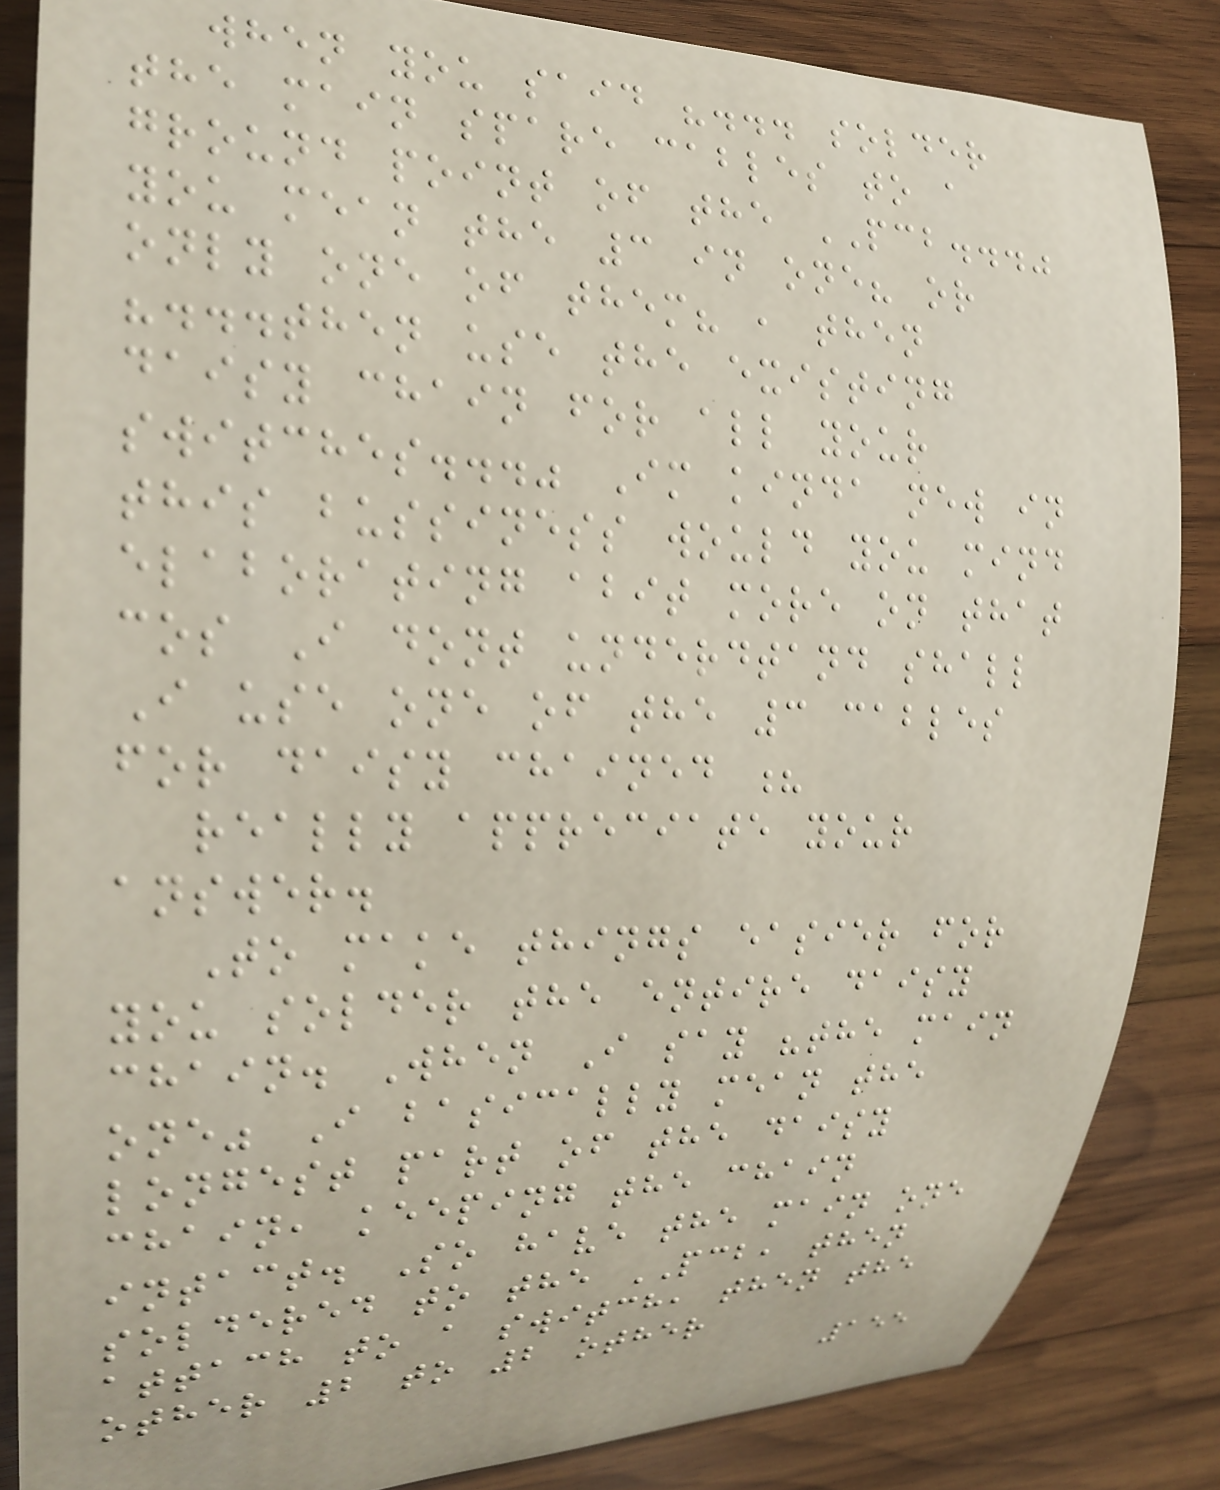when you said "... solder
the main spare cables to a
ground point of the PCB..."
you mean the 3 in one? or
only one of them? , then
"...then use the existing
daisy chain for all your
switches..." Im kinda new in
this bussiness would you mind
elaborating abit more on that
cos I dont underdtand shall
I use one of the 3 cables
for daisy chained ?
really appreciate your
answer.
To make things easier for
you solder the entire daisy
chain. When I say "the main
one" I basically mean the
longest part of the daisy
chain, keeping the chain
intact. So have the main one
soldered to the PCB, then
attach to a switch, then the
other 2 to 2 other
155
